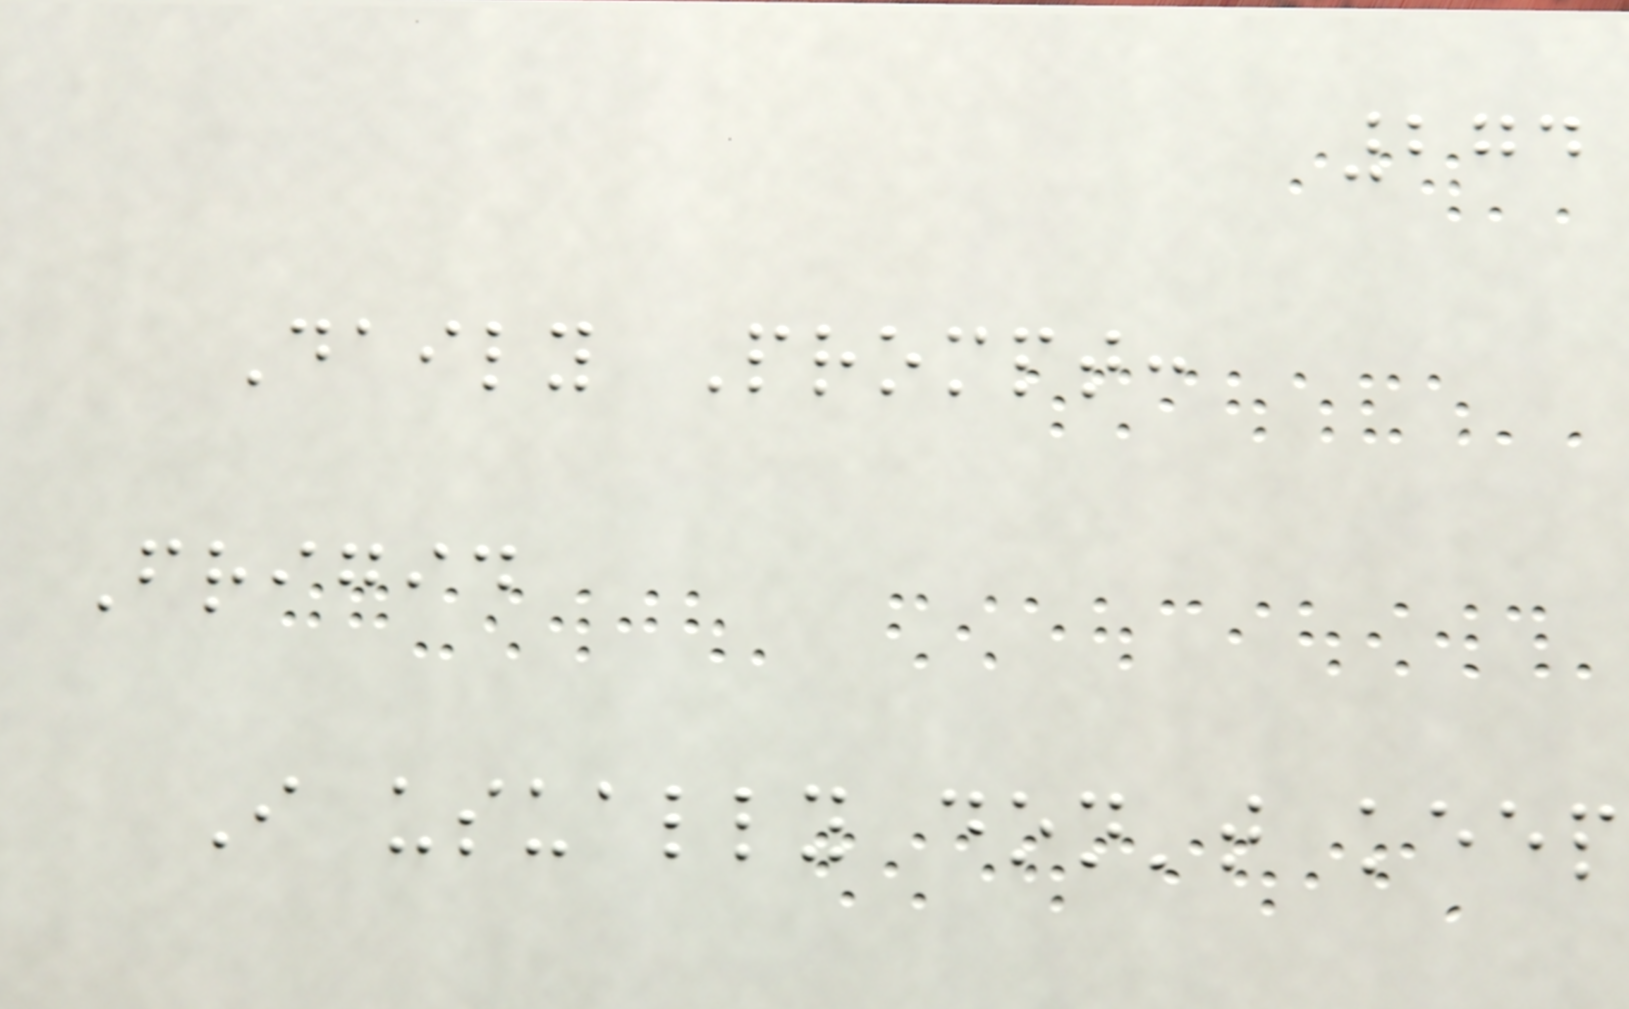274
Daily Prompt:
Frigid
I usually don't keep
